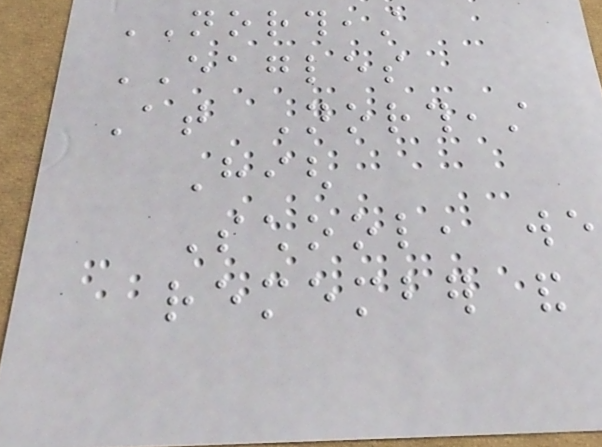NORTHEAST
EAGLES
At Northeast
High
School, we
remember and
